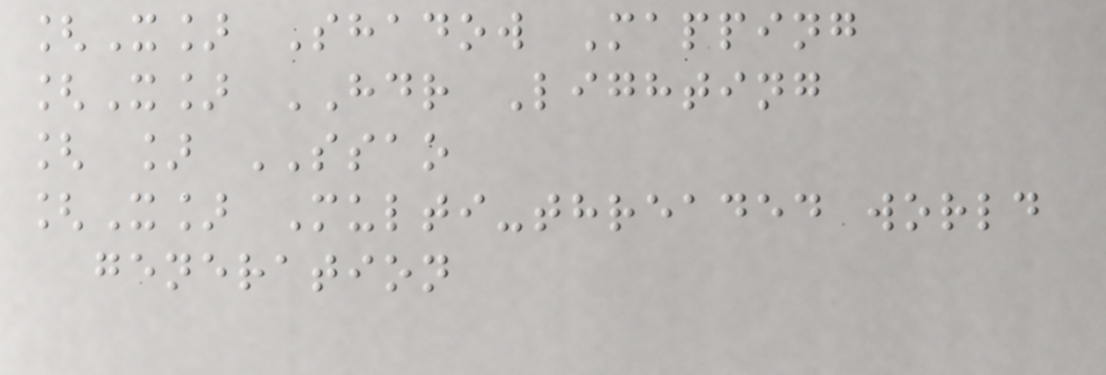[X] Shadow Mapping
[X] HDR Lighting
[ ] SSAO
[X] Multi-threaded world
generation
